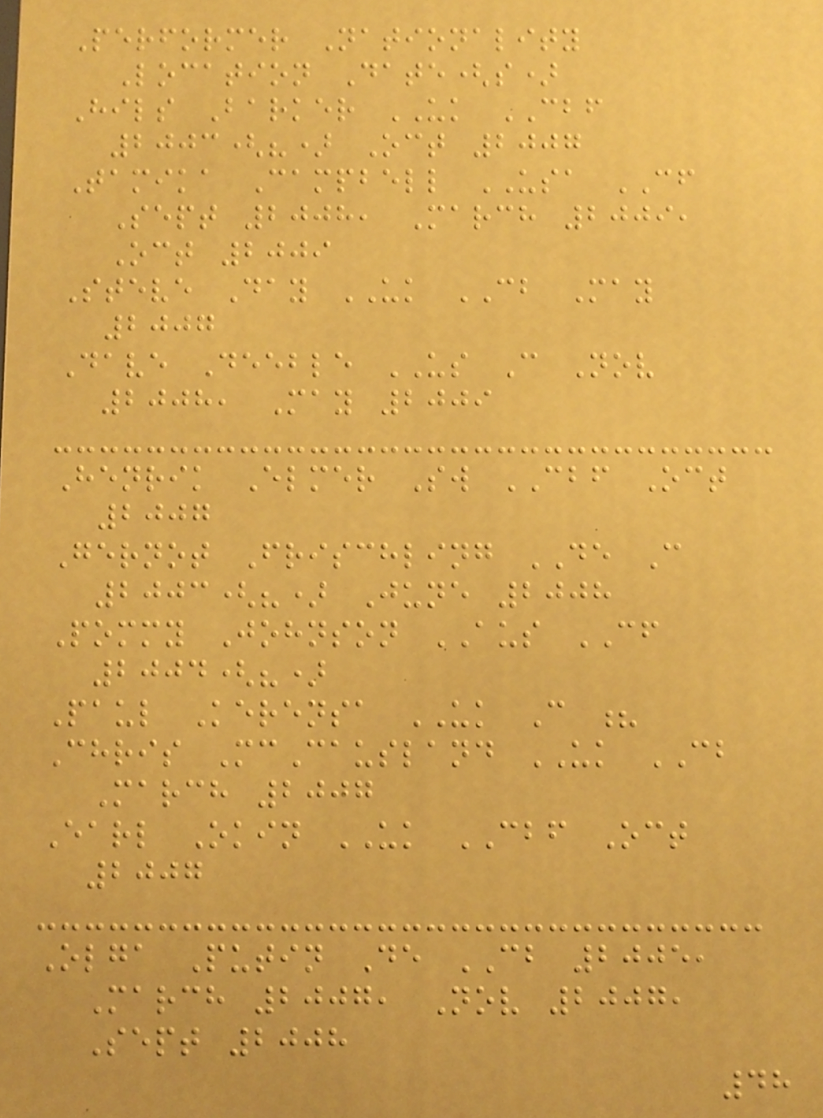Performer Nationality
Location Date(s)
Hils Barker UK CBF
2003(?) Oct 2007
Tamika Campbell USA CF
Sept 2008, March 2009,
Oct 2009
Steve Day UK CB May
2007
Dave Deeble US C Nov
2008, May 2009
Henrik Elmer Sw CBF Oct
2007
Gernot Frischling DE C
2003(?) June 2008
Pommy Johnson AUS CF
2004(?)
Paul Kerensa UK C ?
Chris McCausland UK CB
March 2007
Earl Okin UK CBF Oct
2007
Olga Putin De CB 2005,
March 2007, Nov 2007,
Sept 2008
48
